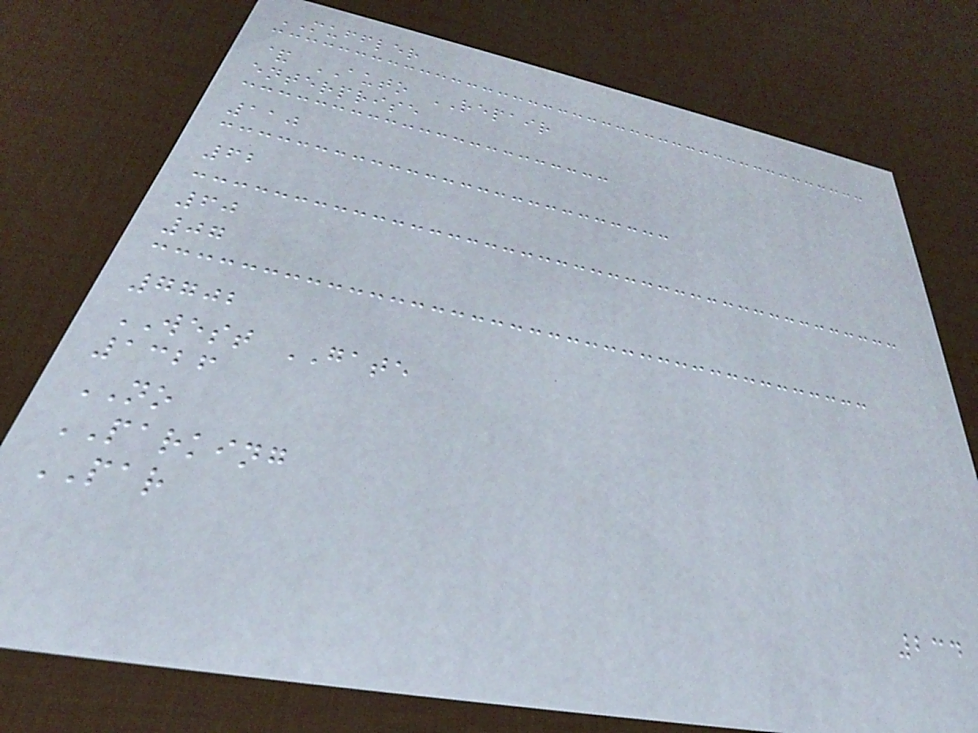MUFFLER
& AUTO REPAIR
enterprise
110
62
60
07
7702
WEST GATE
1326
NO
PARKING
PAR
234
